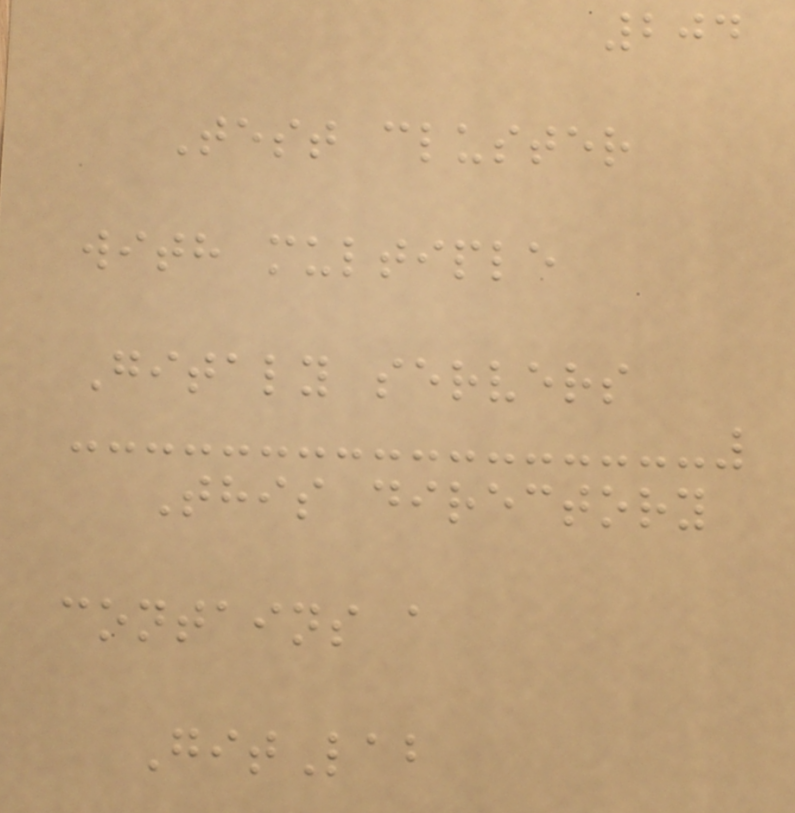204
Test cluster
with multiple
Gitaly servers
This directory
contains a
GitLab
